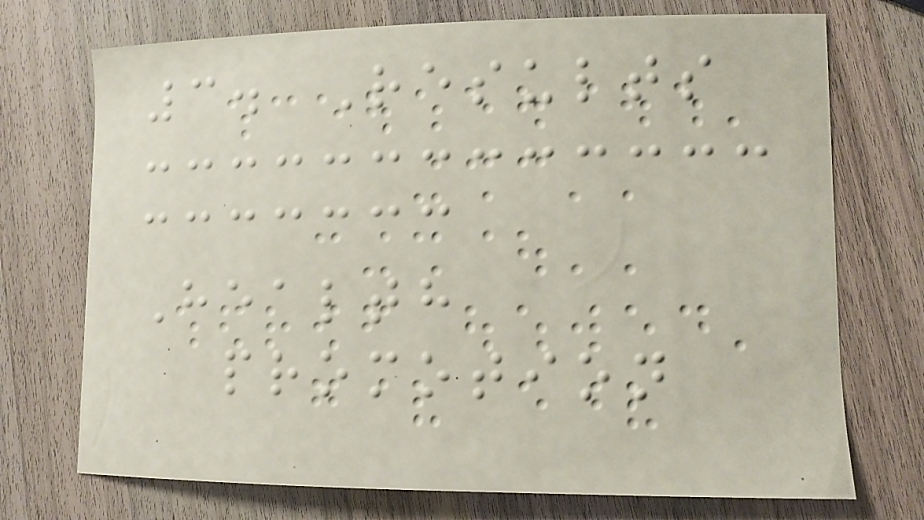3. Results
Health
promotion
